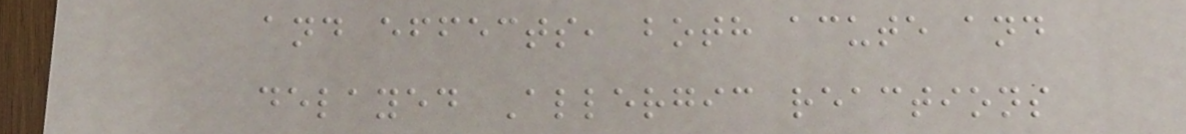and effects, both acute and
delayed Allergic reactions
